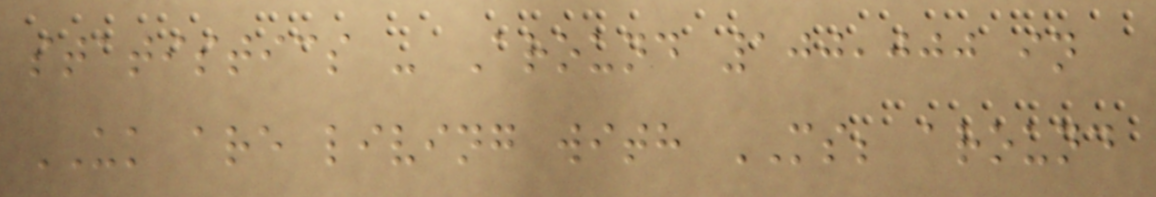statistics - Around 100,000 in
UK are living with MS; around
